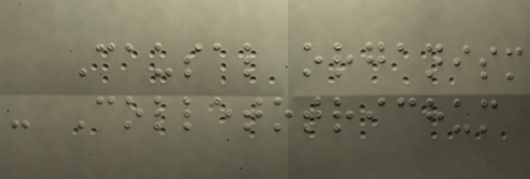Causal organism
- Colletotrichum
